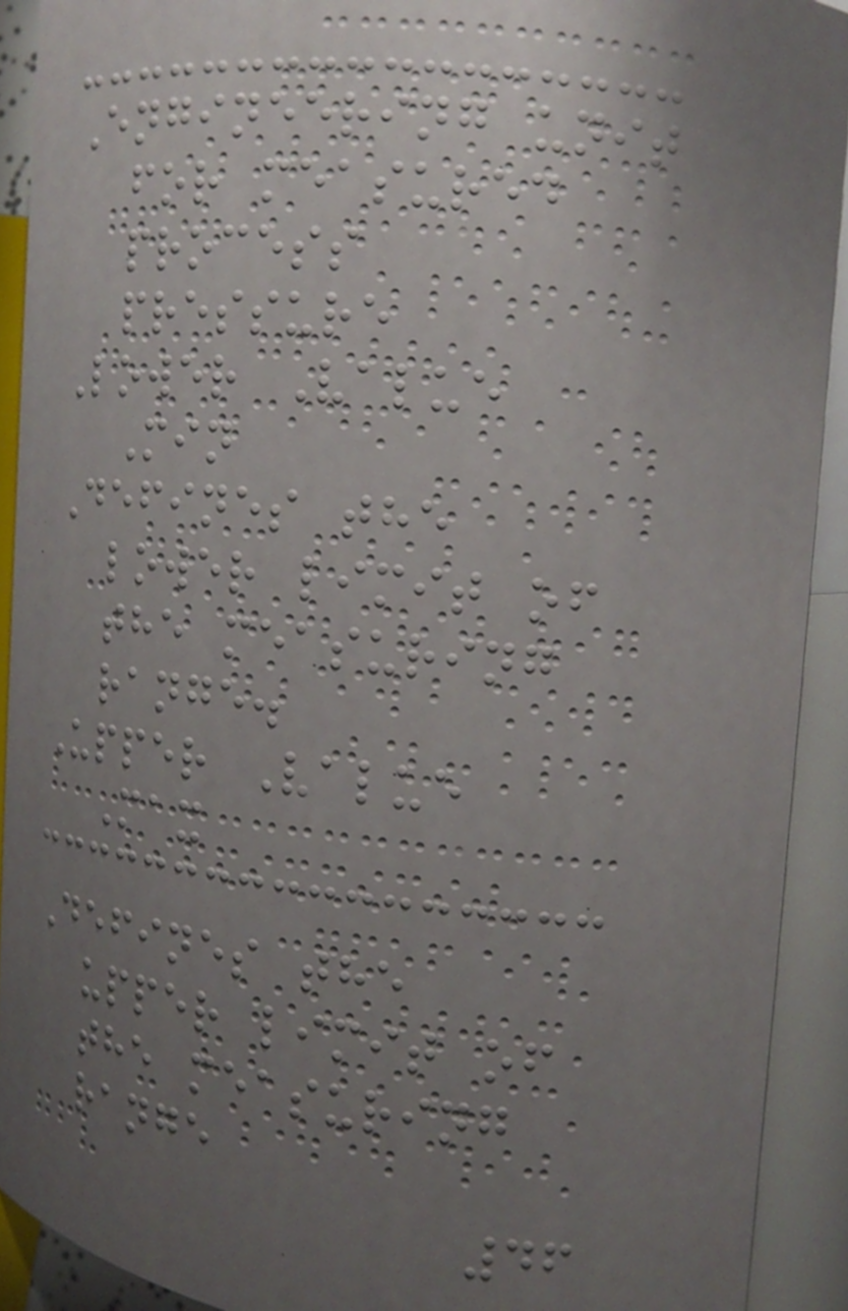Engineering unit
for measured
process
pressure
Lower Value
Min
Defines the
lower limit of
the measuring
range.
Upper Value
Max
Defines the
upper limit of
the measuring
range
46
